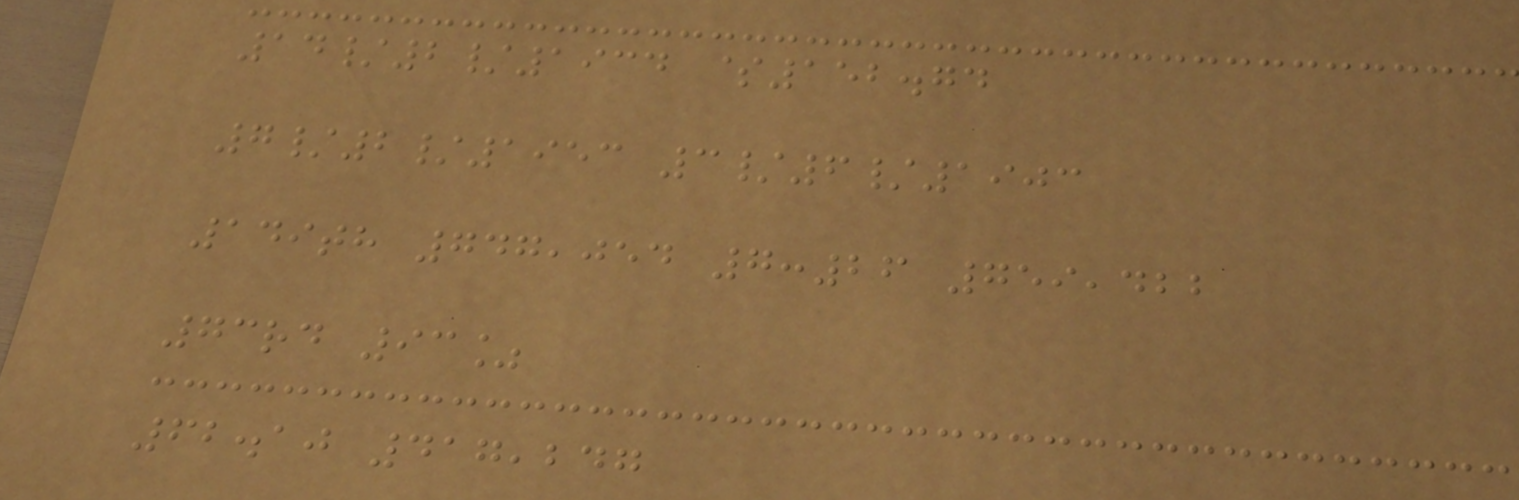14/2/1934 $152.74
7/2/1953 3/6/1903
149th 747,054 7:26 759,422
73rd 93%
62.10 417,247
